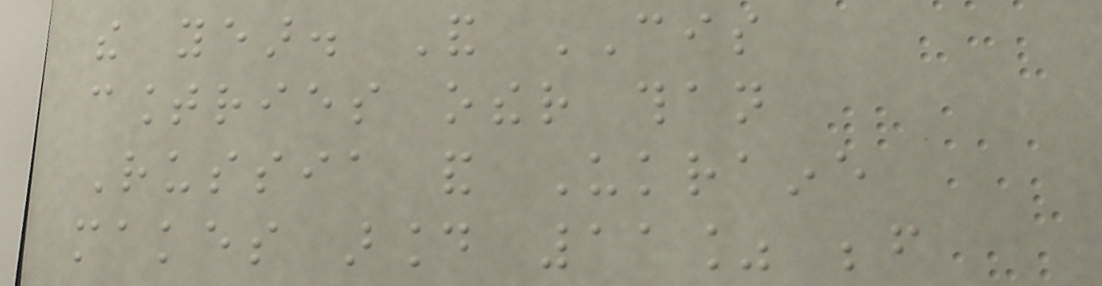the year. And CIS
countries other than
Russia and Ukraine
makes around 11% before
